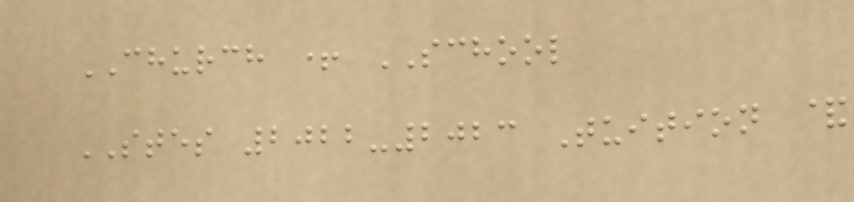CHURCH + SCHOOL
STES 2022-2023 Tuition &
